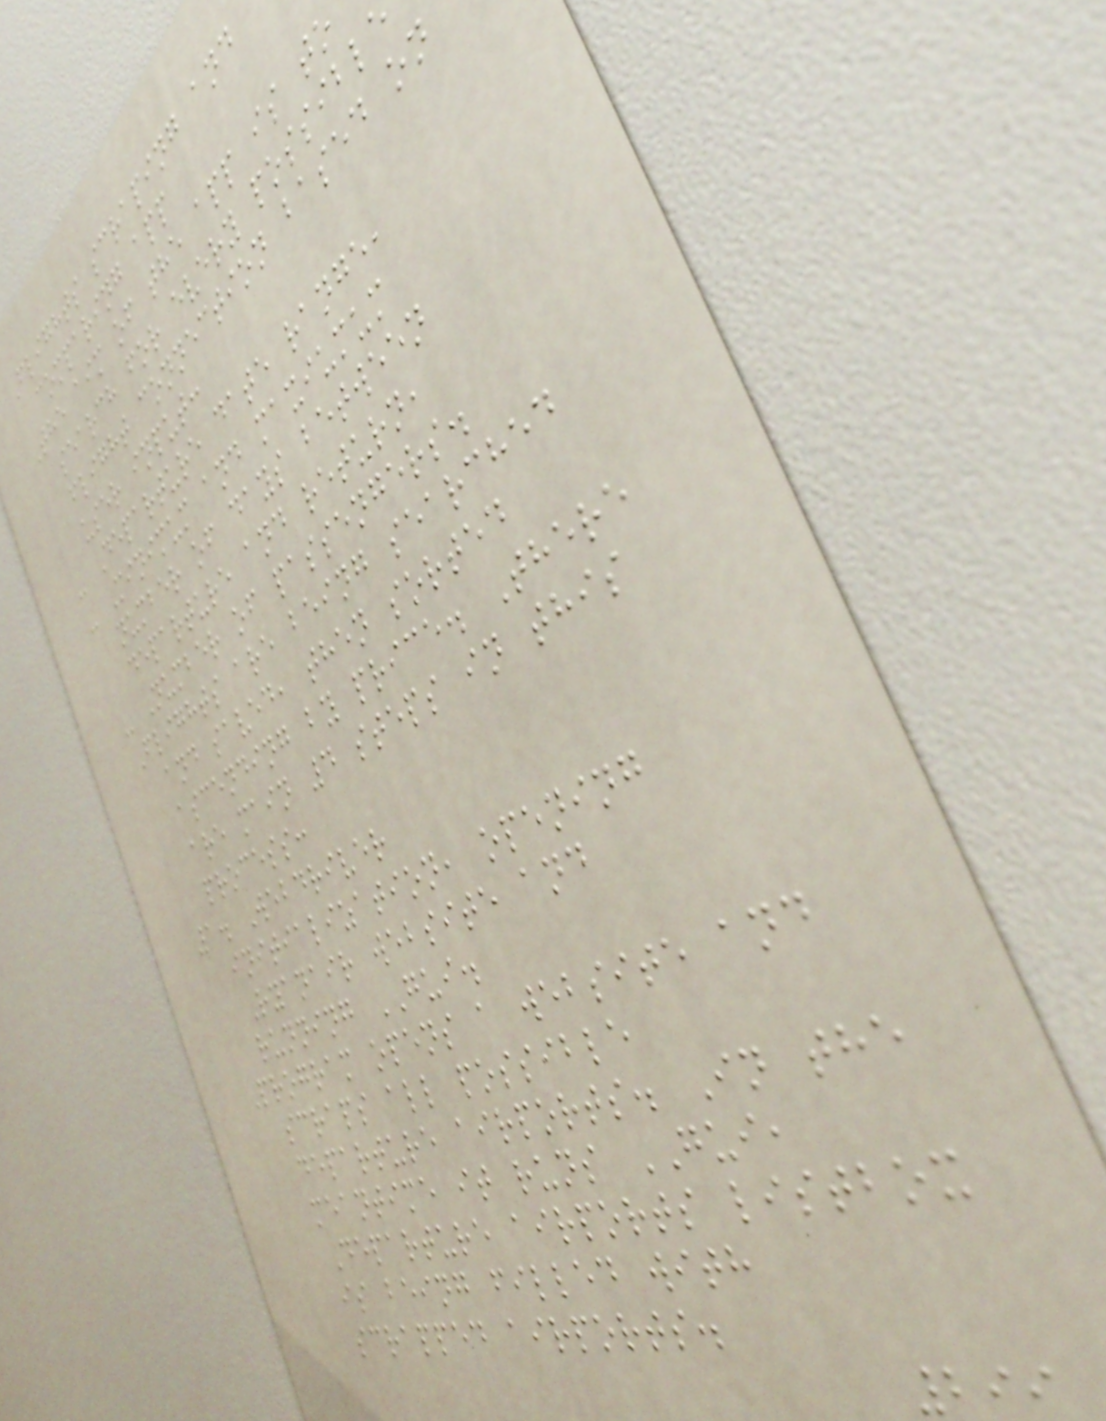Flights scraping and
comparing app
The aim of the app is to
search for every possible
flight connection based on
user input:
- Departure date range,
- Minimum and maxiumum
number of days between
departure and return,
- Number of passengers.
Flights are being searched
and saved, then sorted
ascending by price. There
are main 4 steps in this
process:
1. Webdriver
initialization, opening
Ryanair website and
running GUI.
Program opens a website and
scraps all possible
departure airports. In the
meantime it runs GUI,
Departure airports listbox
is being filled with
scrapped airports.
299
